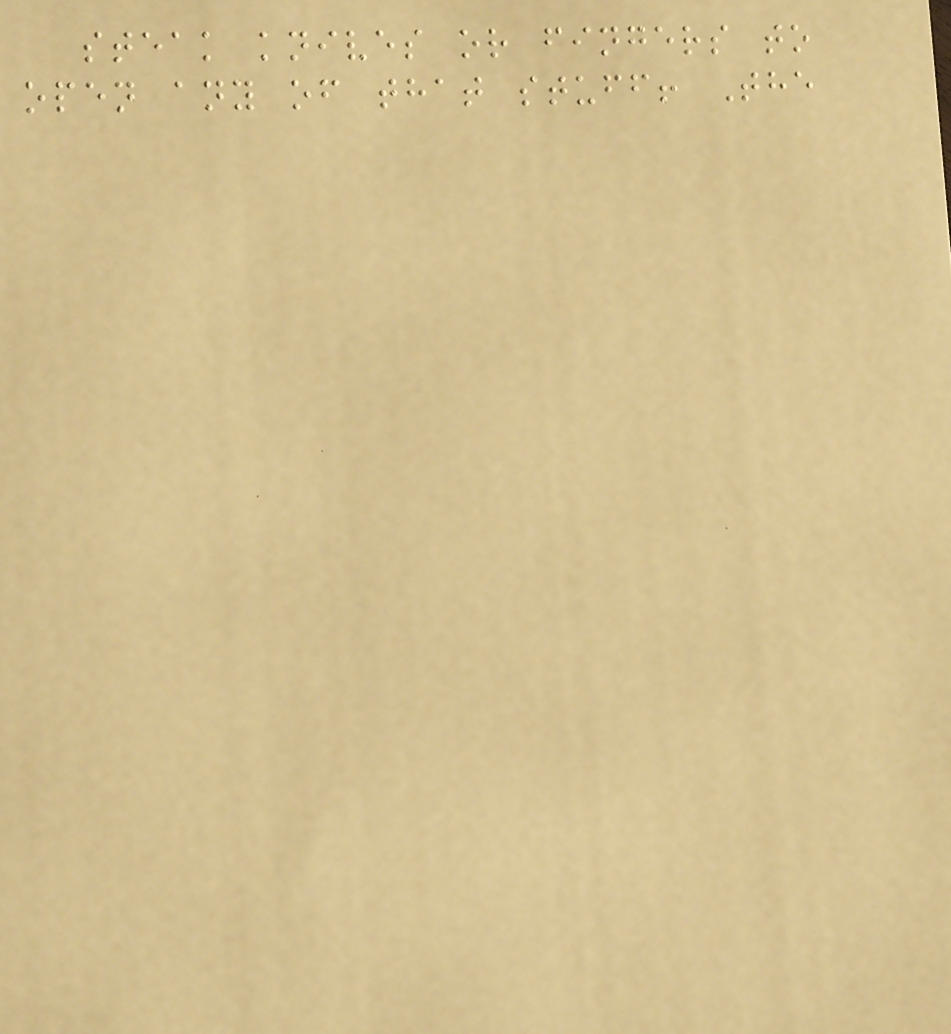steak knives or fingers to
open any of that stuff! The
